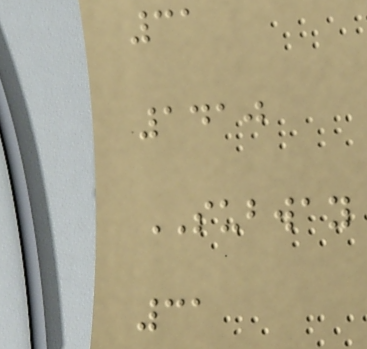31
1410
SUBWAY
31
